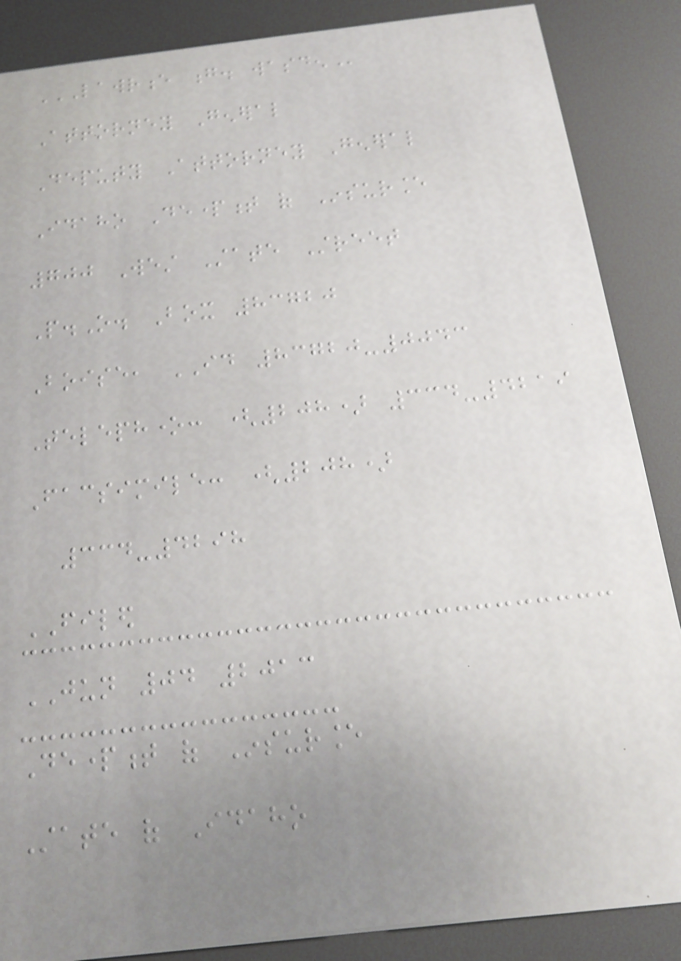LAWRENCE G. WASDEN
Attorney General
Deputy Attorney General
Idaho Department of Insurance
700 West State Street
P.O. Box 83720
Boise, ID 83720-0043
Telephone: (208) 334-4219
Facsimile: (208)
334-4298
FILED
JUN 04 2013
Department of Insurance
State of Idaho
